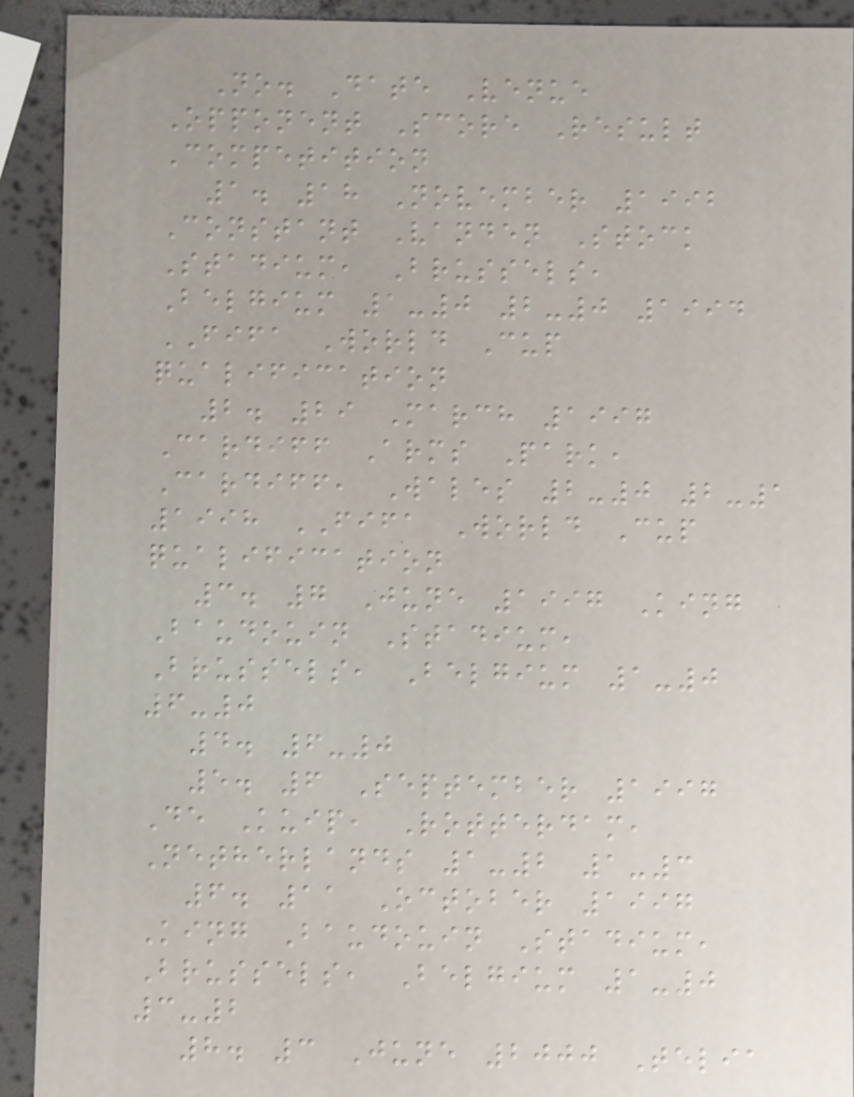No. Date Venue
Opponent Score Result
Competition
1. 18 November 1992
Constant Vanden Stock
Stadium, Brussels,
Belgium 1-0 2-0 1994
FIFA World Cup
qualification
2. 29 March 1997
Cardiff Arms Park,
Cardiff, Wales 2-0 2-1
1998 FIFA World Cup
qualification
3. 7 June 1997 King
Baudouin Stadium,
Brussels, Belgium 1-0
6-0
4. 6-0
5. 6 September 1997
De Kuip, Rotterdam,
Netherlands 1-2 1-3
6. 11 October 1997
King Baudouin Stadium,
Brussels, Belgium 1-0
3-2
8. 3 June 2000 Telia
